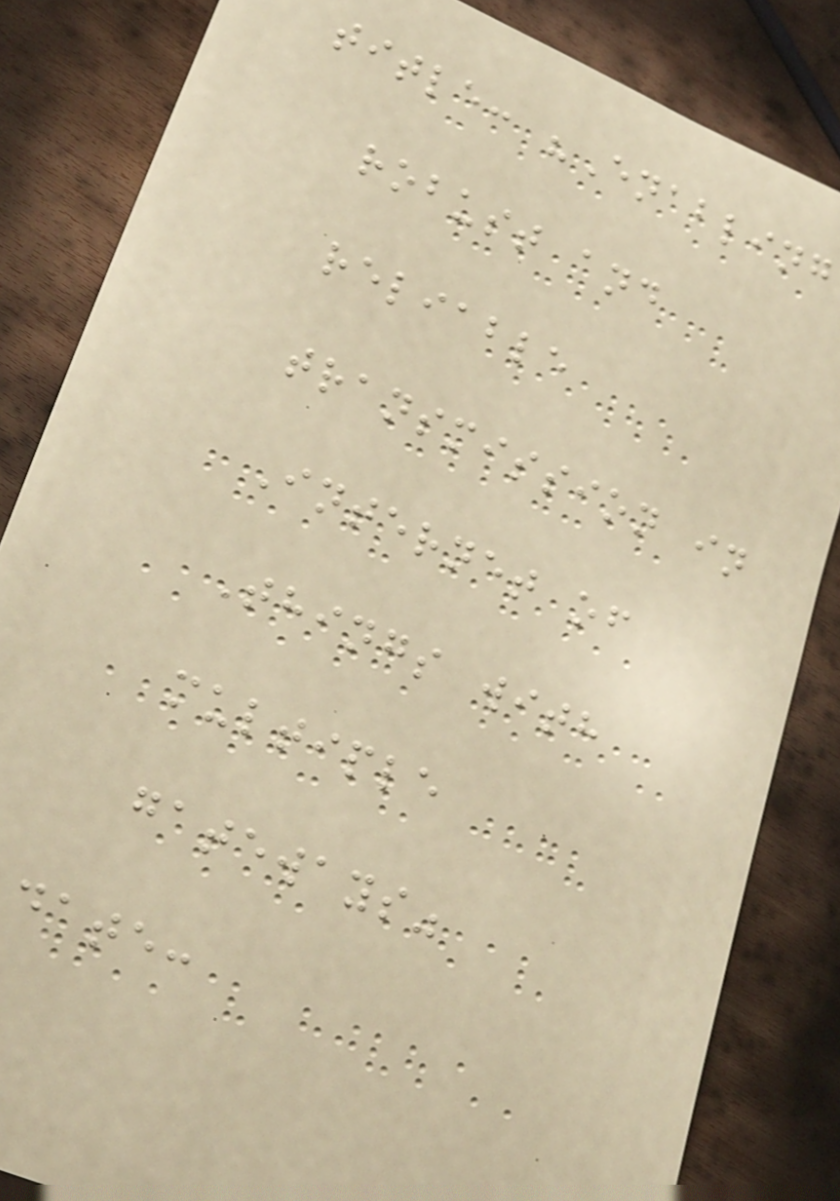title: "Enabling
robust and
reliable
transmission in
Internet of
Things with
multiple
gateways"
date:
